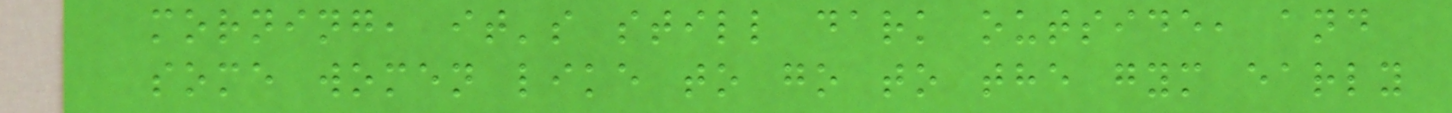morning, it's still dark outside, and
some women like to go to the gym early
